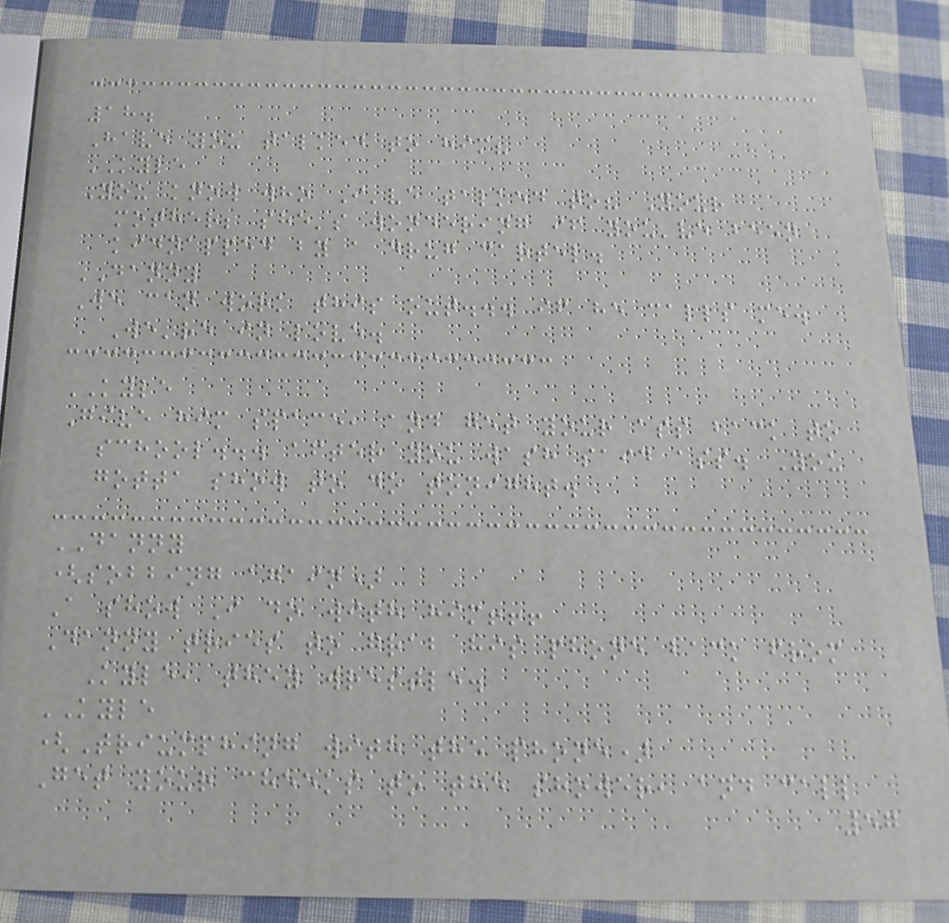18.
Have you talked to him?
KYLE
You know who I've talked to? Your
mother; she's wondering if you've been
kidnapped by a drug cartel.
DANNY
We can work this out... if he calls me.
We're in love.
KYLE
Give him space, and get your ass back to
school... after you wash said ass. You
gotta show to do tonight.
DANNY
(sobbing again)
A show I do with him!!!
Danny tries to grab his phone back from
Kyle, they wrestle.
KYLE
(Triumphing with the phone)
Get your cheeks to the shower, and call
57
